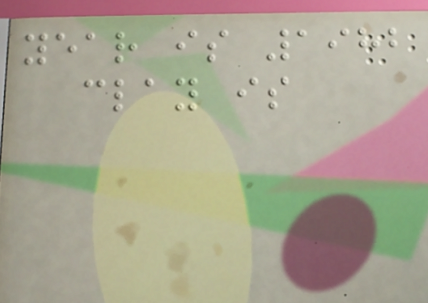year is 1982
clay is
